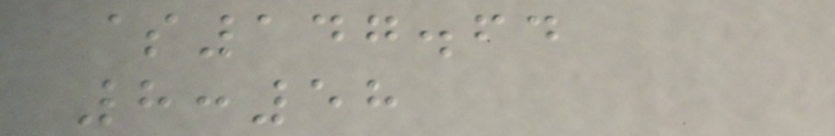$147.64
8:58
